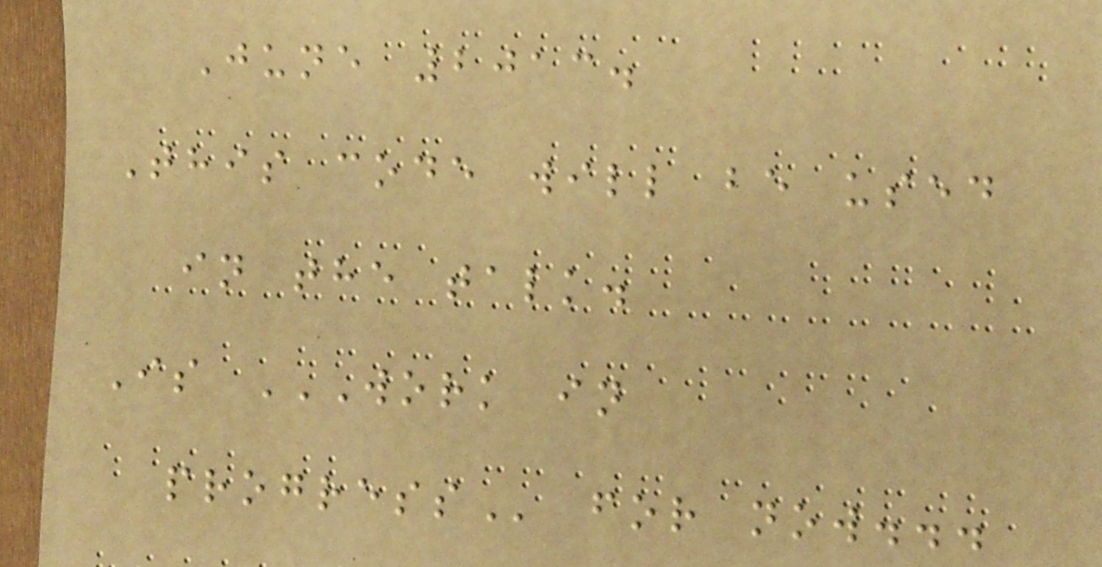June 2013.
This code will be used
in the talk.
Is WORK IN
PROGRESS for now...
